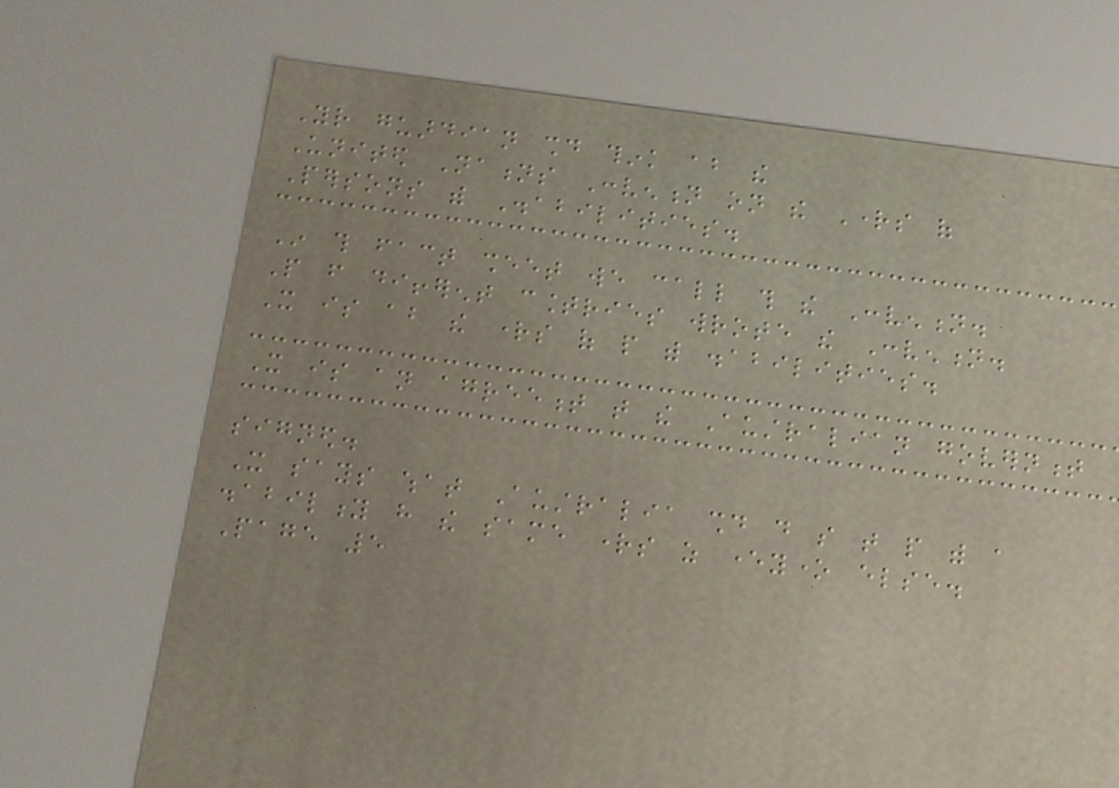Your guardian should think about the
United Nations Convention on the Rights of
Persons with Disabilities.
In this fact sheet we call this the Convention.
People from different countries wrote the Convention.
It is about the rights of people with disabilities.
It is an agreement that the Australian government
signed.
It says what Australia should do so that people with a
disability have the same rights as everyone else.
Page 5
